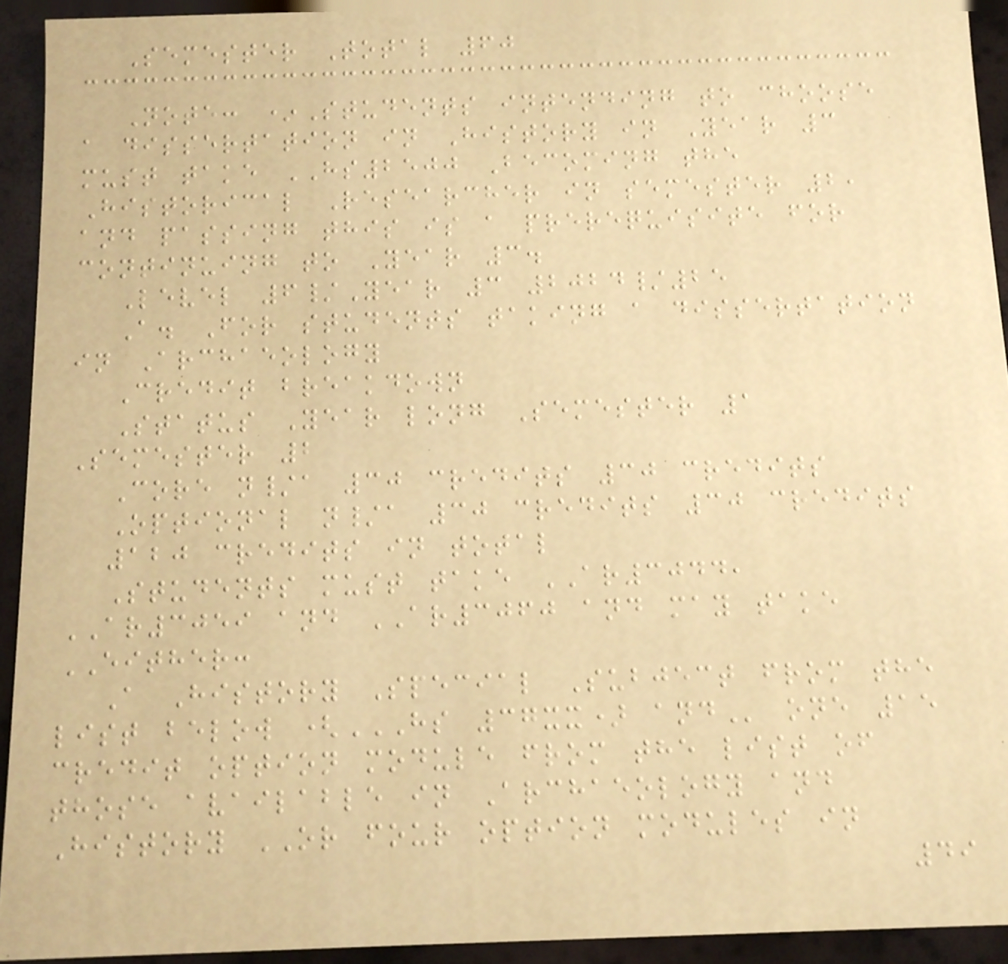Semester Total 60
Note: *Students intending to choose
a dissertation in History in Year 3
must take HS2500 Becoming the
Historical Researcher in semester 2,
and passing this is a prerequisite for
continuing to Year 3.
Level 6/Year 3 2024/25
A. For students taking a dissertation
in Archaeology
Credit breakdown
Status Year long Semester 1
Semester 2
Core n/a 30 credits 30 credits
Optional n/a 30 credits 30 credits
120 credits in total
Students must take AR3044,
AR3059 and AR3060 and may take
EITHER:
A History Special Subject from the
list below (HS 37XX) AND one 15
credit option module from the list of
those available in Archaeology and
History OR four option modules in
49
